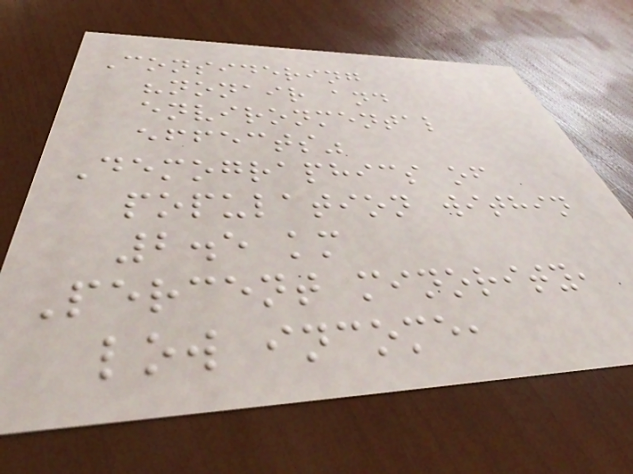Considering
"nonair and
environmental
effects"
Demographics of
population within
2.5 km
Percent minority,
low income,
